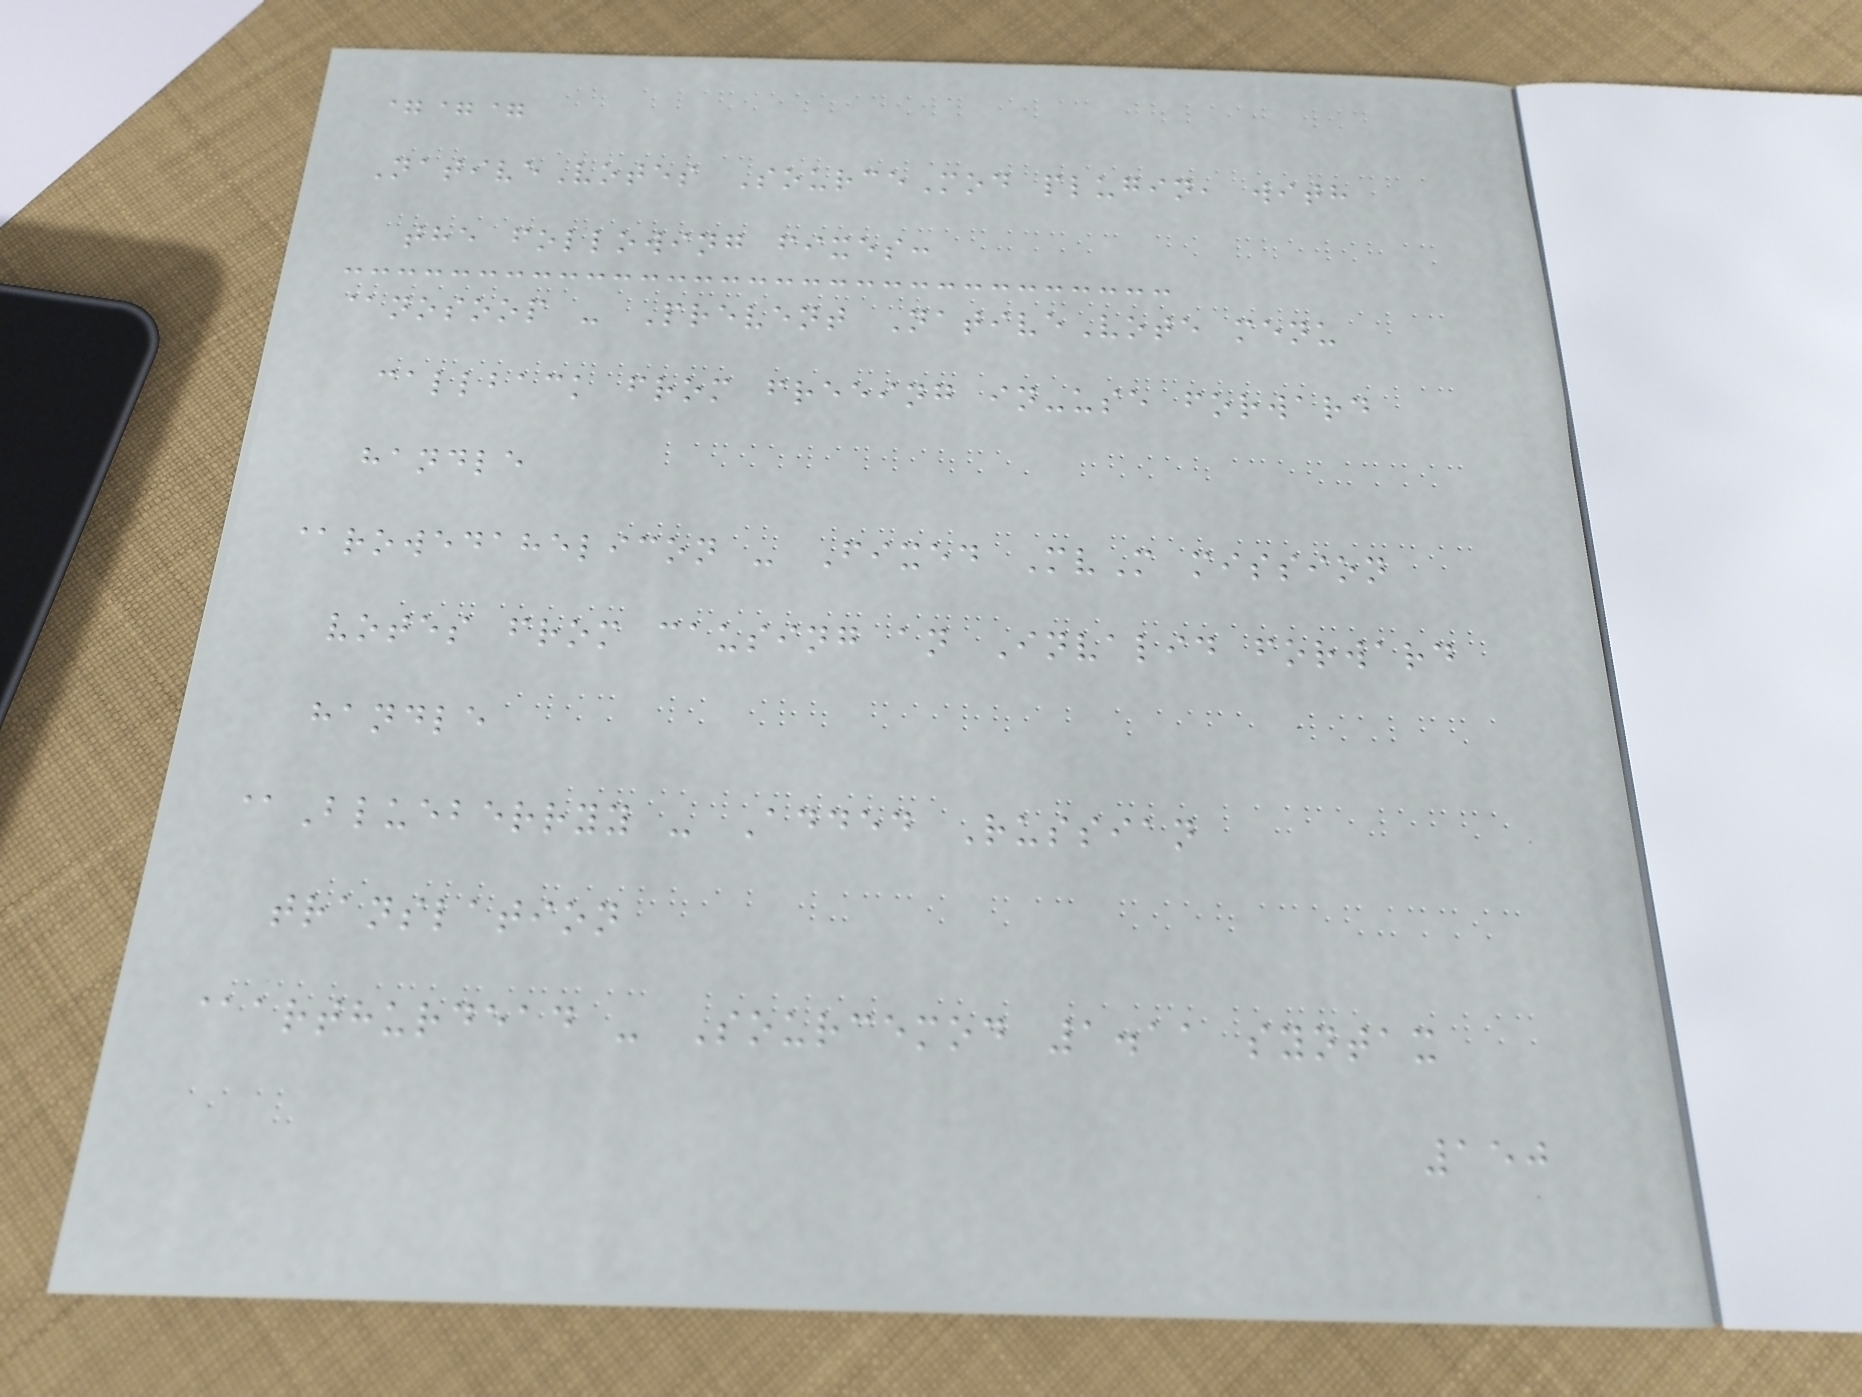===
NativeVotes SourceMod plugin, with
the following fixes:
@nosoop - Prevent NativeVote menu
callback from freeing in-use forward
handle
@rowedahelicon - Fixed MvM mission
votes from causing an Invalid forward
handle
@Blueberryy - Added Russian
translation
@arthurdead - Sourcemod 1.11 syntax
150
